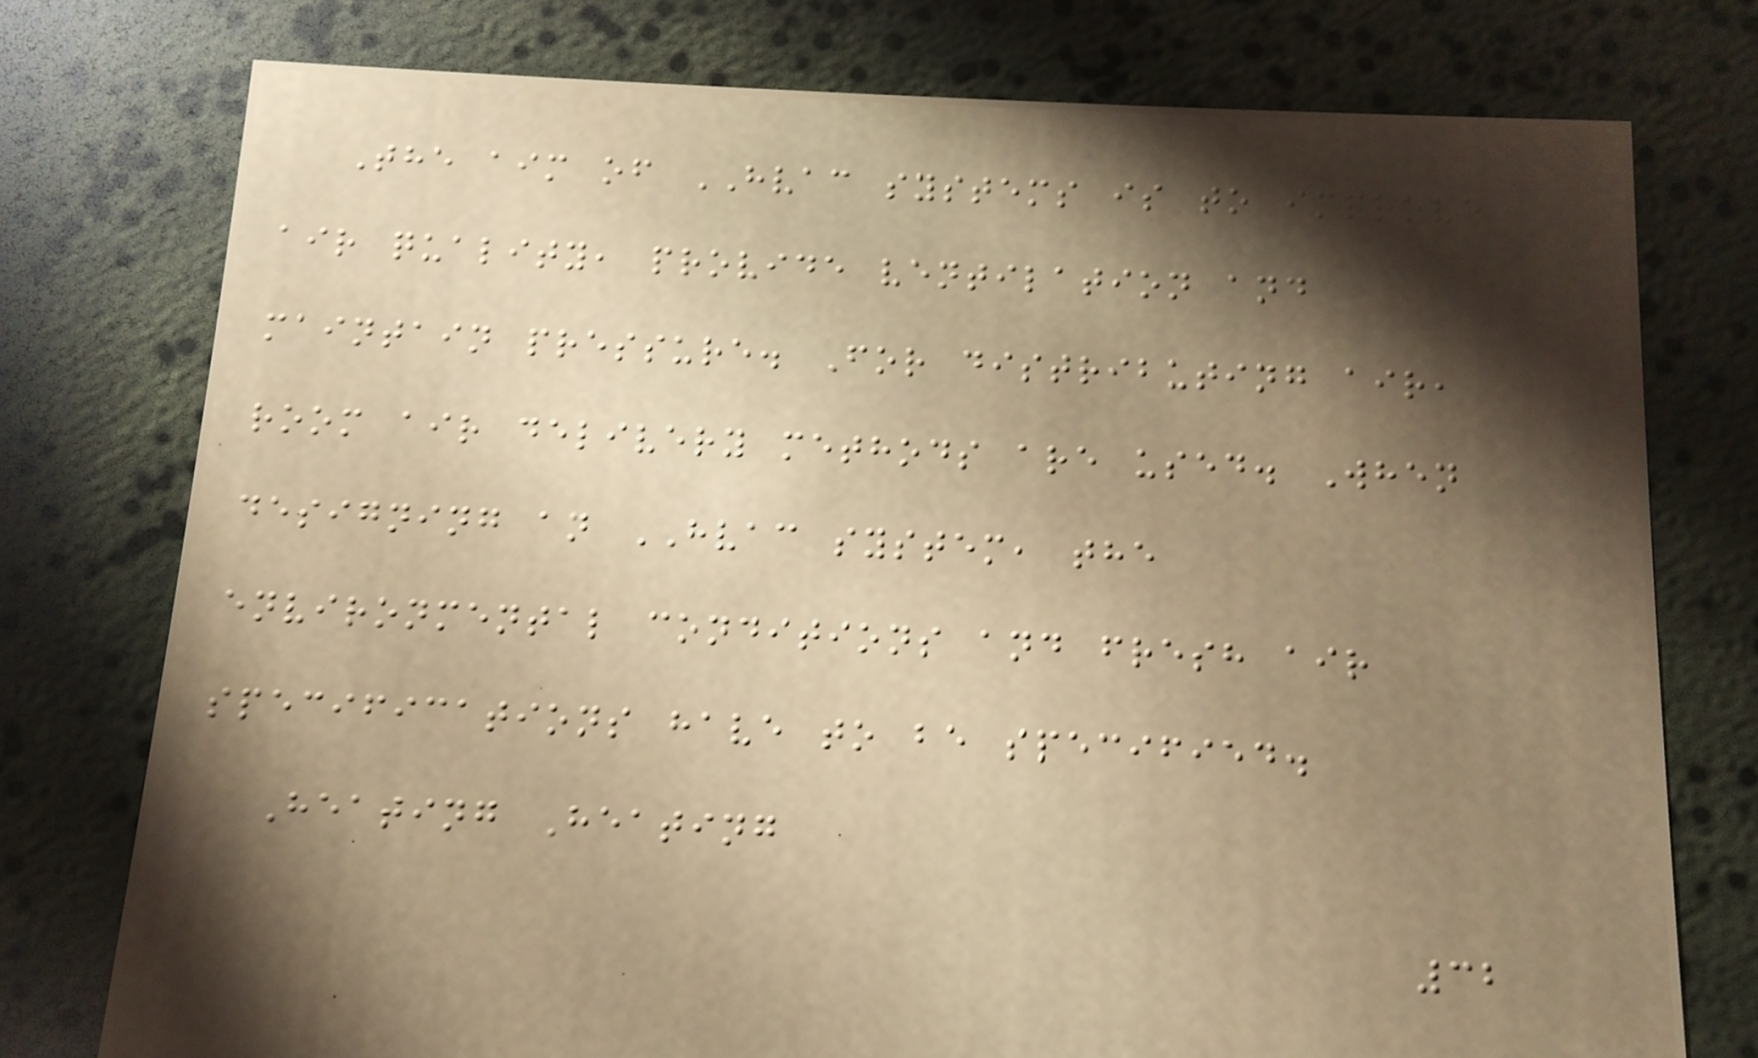The aim of HVAC systems is to improve
air quality, provide ventilation and
maintain pressure. For distributing air,
room air delivery methods are used. When
designing an HVAC system, the
environmental conditions and fresh air
specifications have to be specified.
Heating Heating
32
